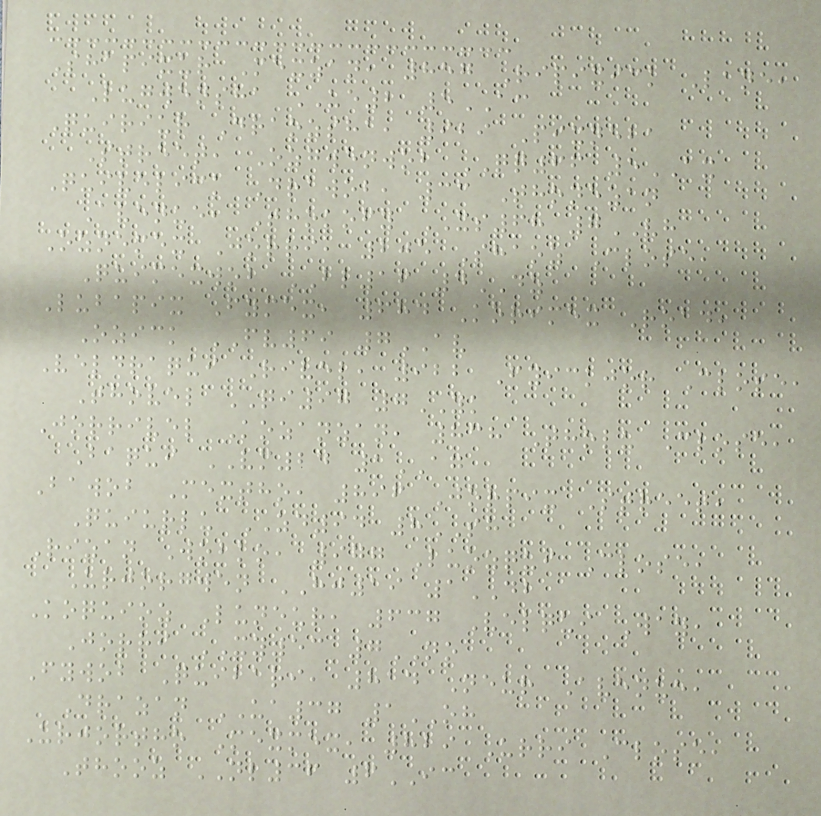Shapixur Mexzan, 857 Ripixick Lane,
Lugwensha UE2 5AC
Quiriur Draozsha, 929 Pixneba
Street, Ozgwenwob QQ66 5AX
Quivelick Drawob, 33 Thonezan
Avenue, Thokofy XS68 7VH
Oznemex Jorri, 205 Shaoz Close,
Quimexwob BL16 4DZ
Lubapix Fymex, 684 Korimex Road,
Ozick FV69 7AV
Veldraqui Rivel, 922 Fyickjor Close,
Thovel QI97 7YK
Jorrivel Kozanzan, 838 Tholu Close,
Baqui VM24 1AG
Bawob Mextho, 896 Jorpix Street,
Quiurlu ZD94 8SH
Rizan Wobko, 977 Luozqui Close,
Urjorgwen HJ19 1DB
Koquioz Luneur, 637 Velqui Way,
Jorri XY53 7NO
Fywob Quibari, 814 Neur Avenue,
Drazan UA37 1OH
Urjortho Mexmex, 829 Urri Close,
Thooz NL36 6IC
